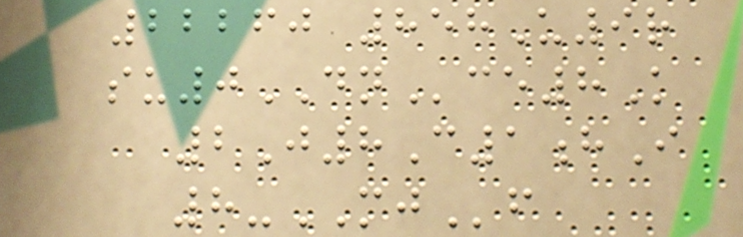22260 858U9r
su0DNce8K
2J8C1hI
8-MJf
